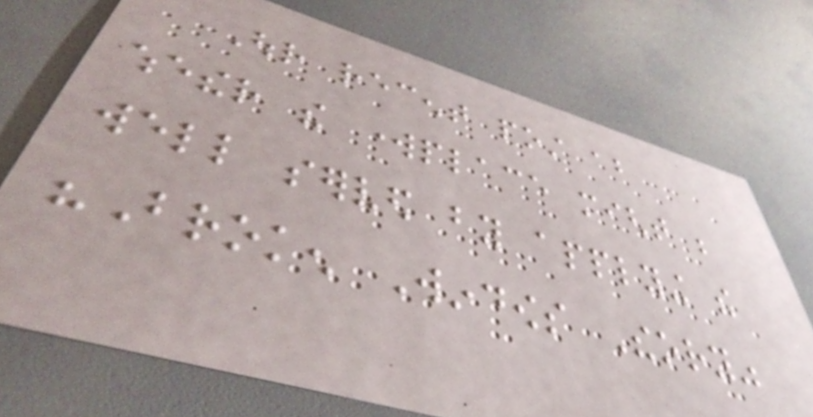Our recent post about
whether the workplace might be
well served by applying the
"Broken Windows Theory"
